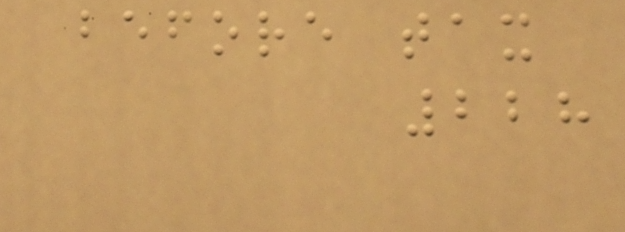before tax
228
